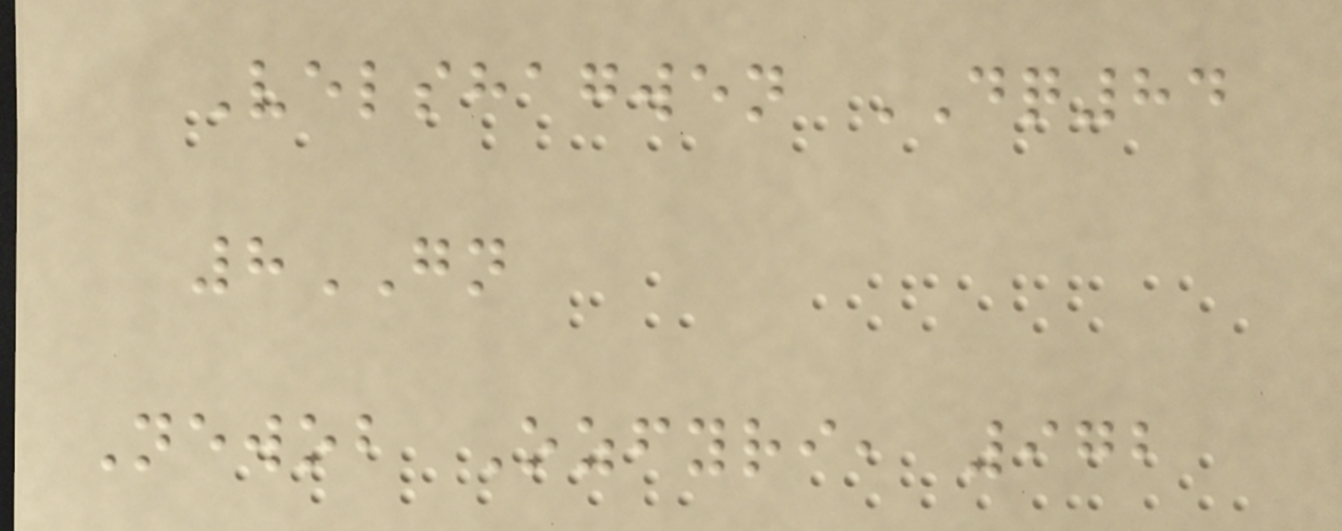Velshagwen DQ84
8GN
Newob Ozfyri, 972
